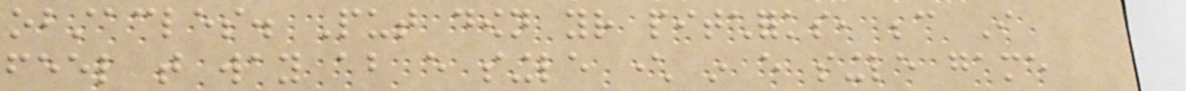obstacles. Put down your pitchforks, because I
feel that way about every single character in every single game
